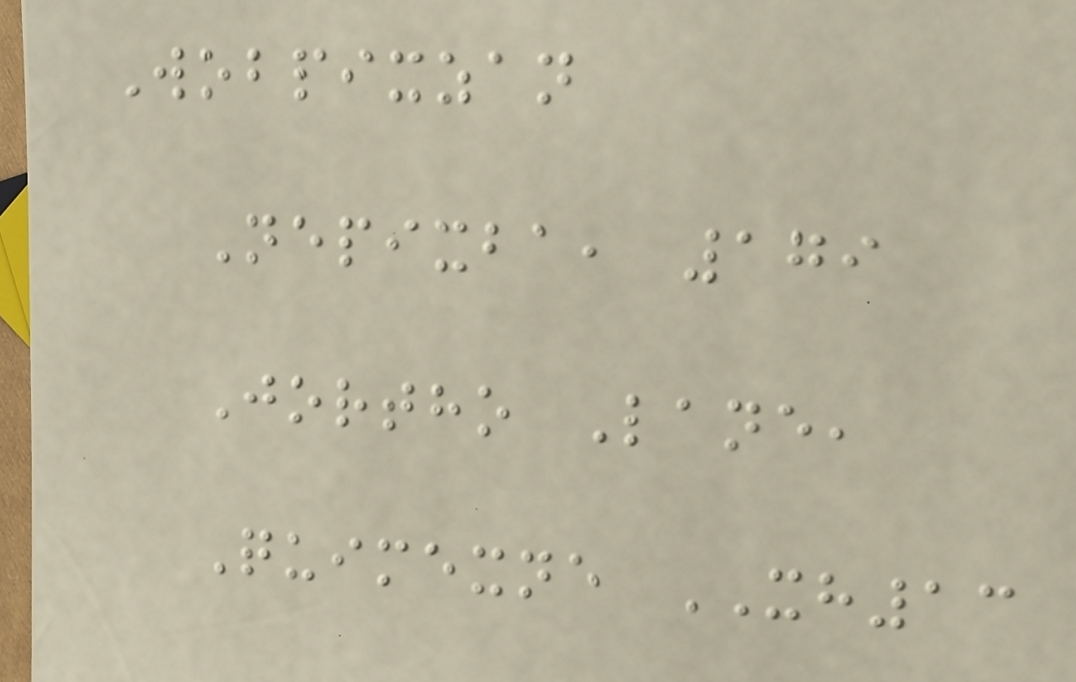Wobpixzan
Nepixba, 179
Jortho Lane,
Quimexne XH13
